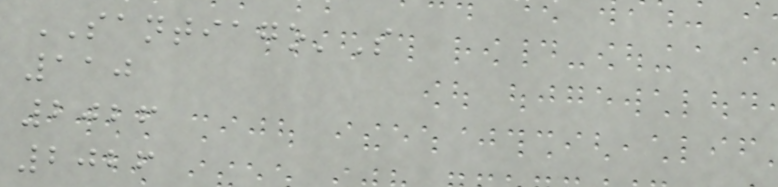SANTIAGO'S
110
2026
2026
